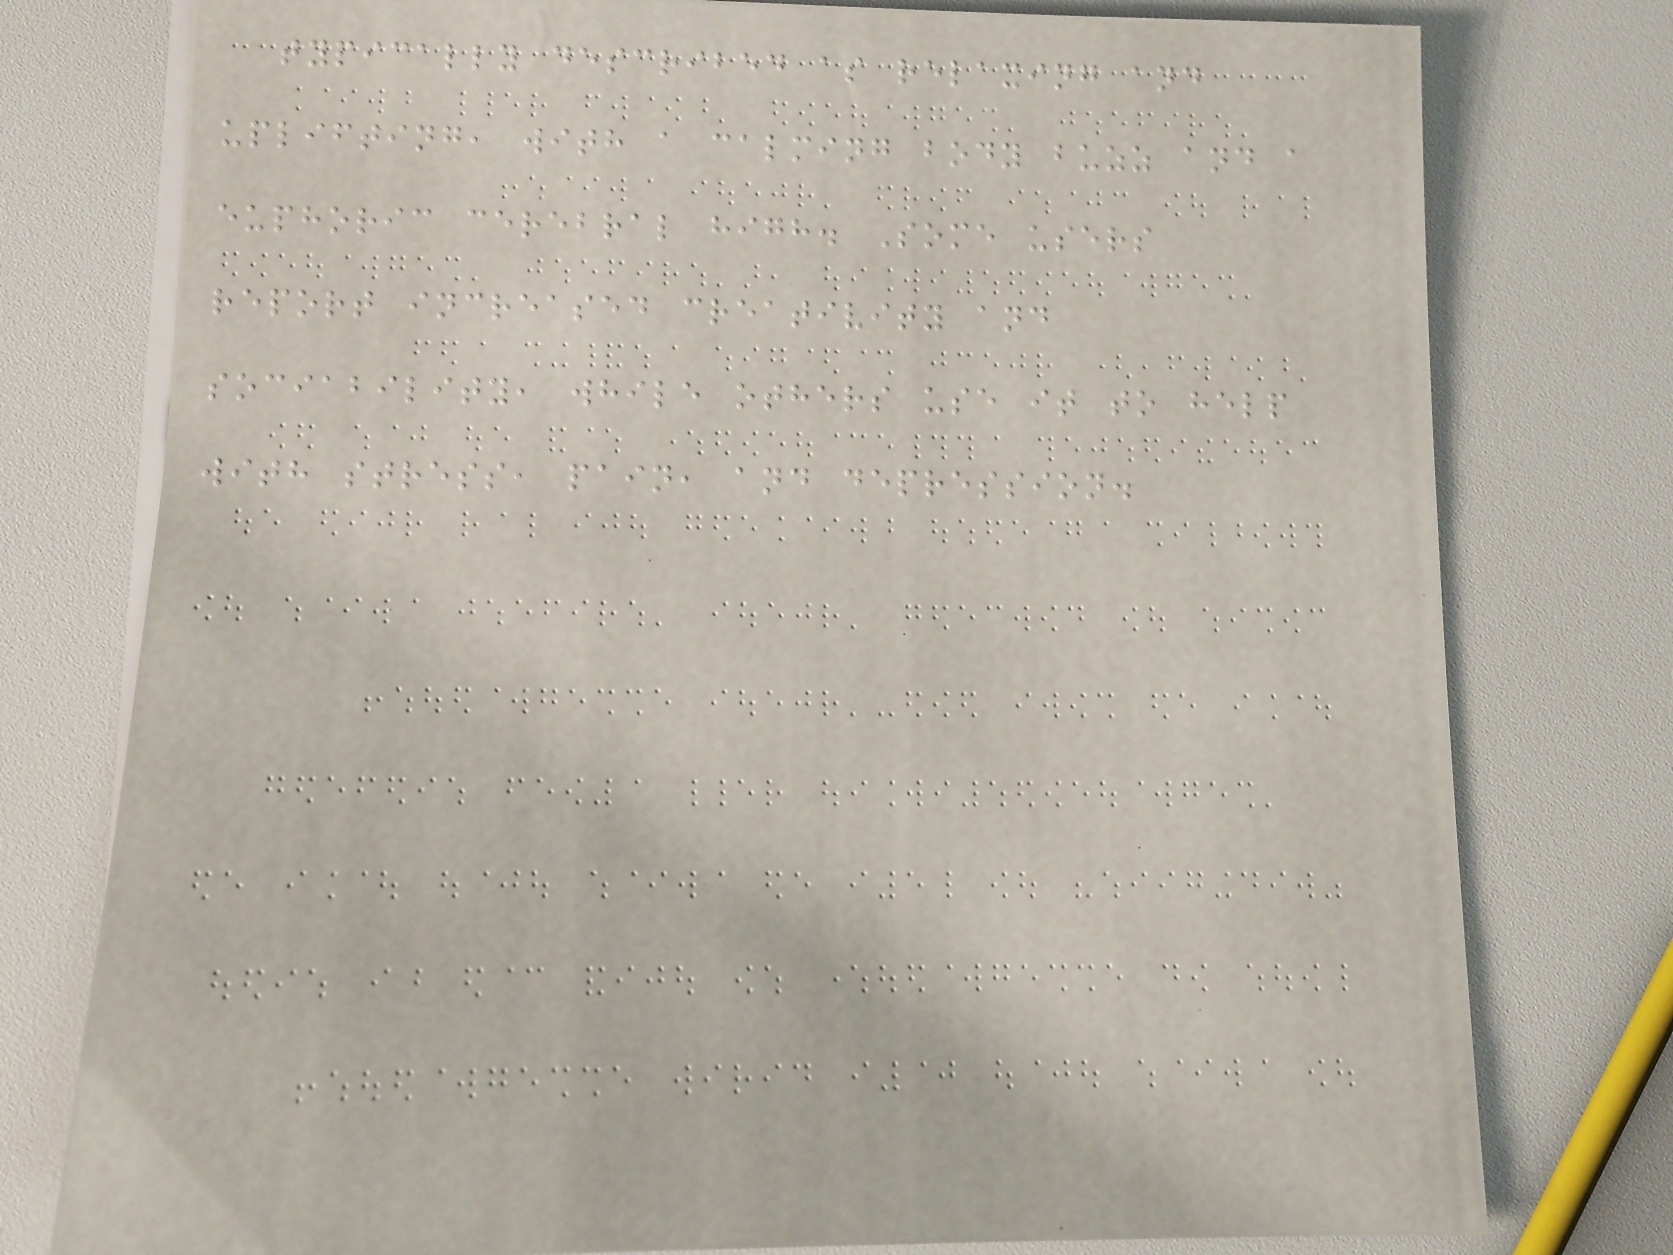typically described as relaxing and
uplifting, with a calming body buzz and a
euphoric cerebral high. Some users
report increased creativity and
sociability, while others use it to help
with stress, pain, and depression.
